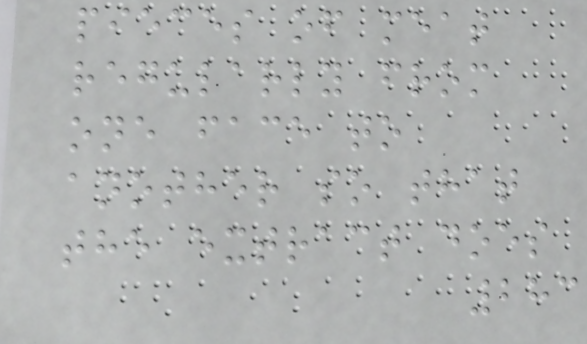pieces of meat
regularly from
one face to
another so that
the extract does
283
